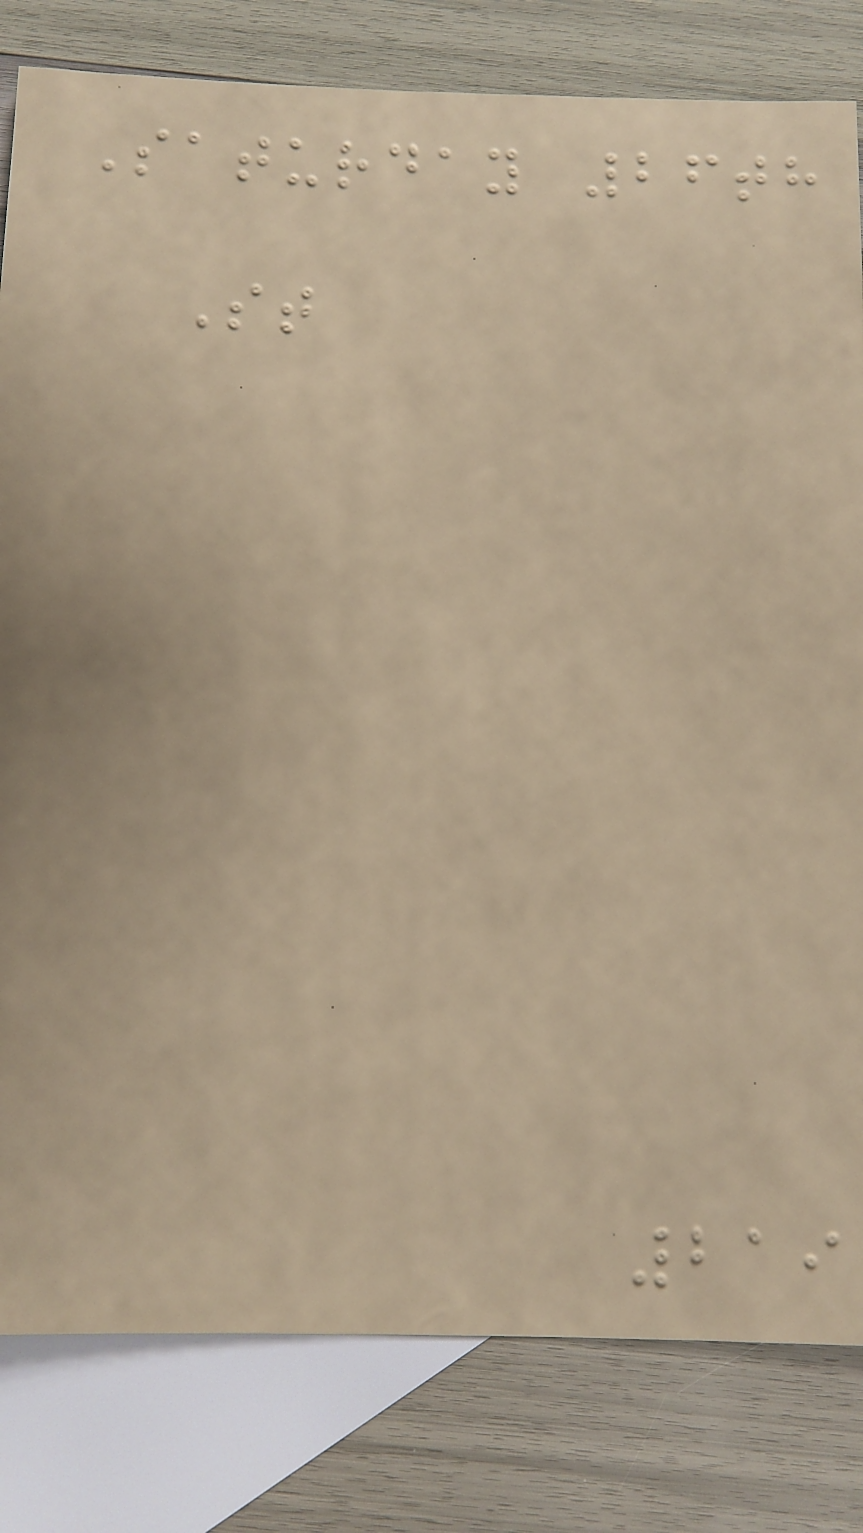Saturday 26th
St
219
